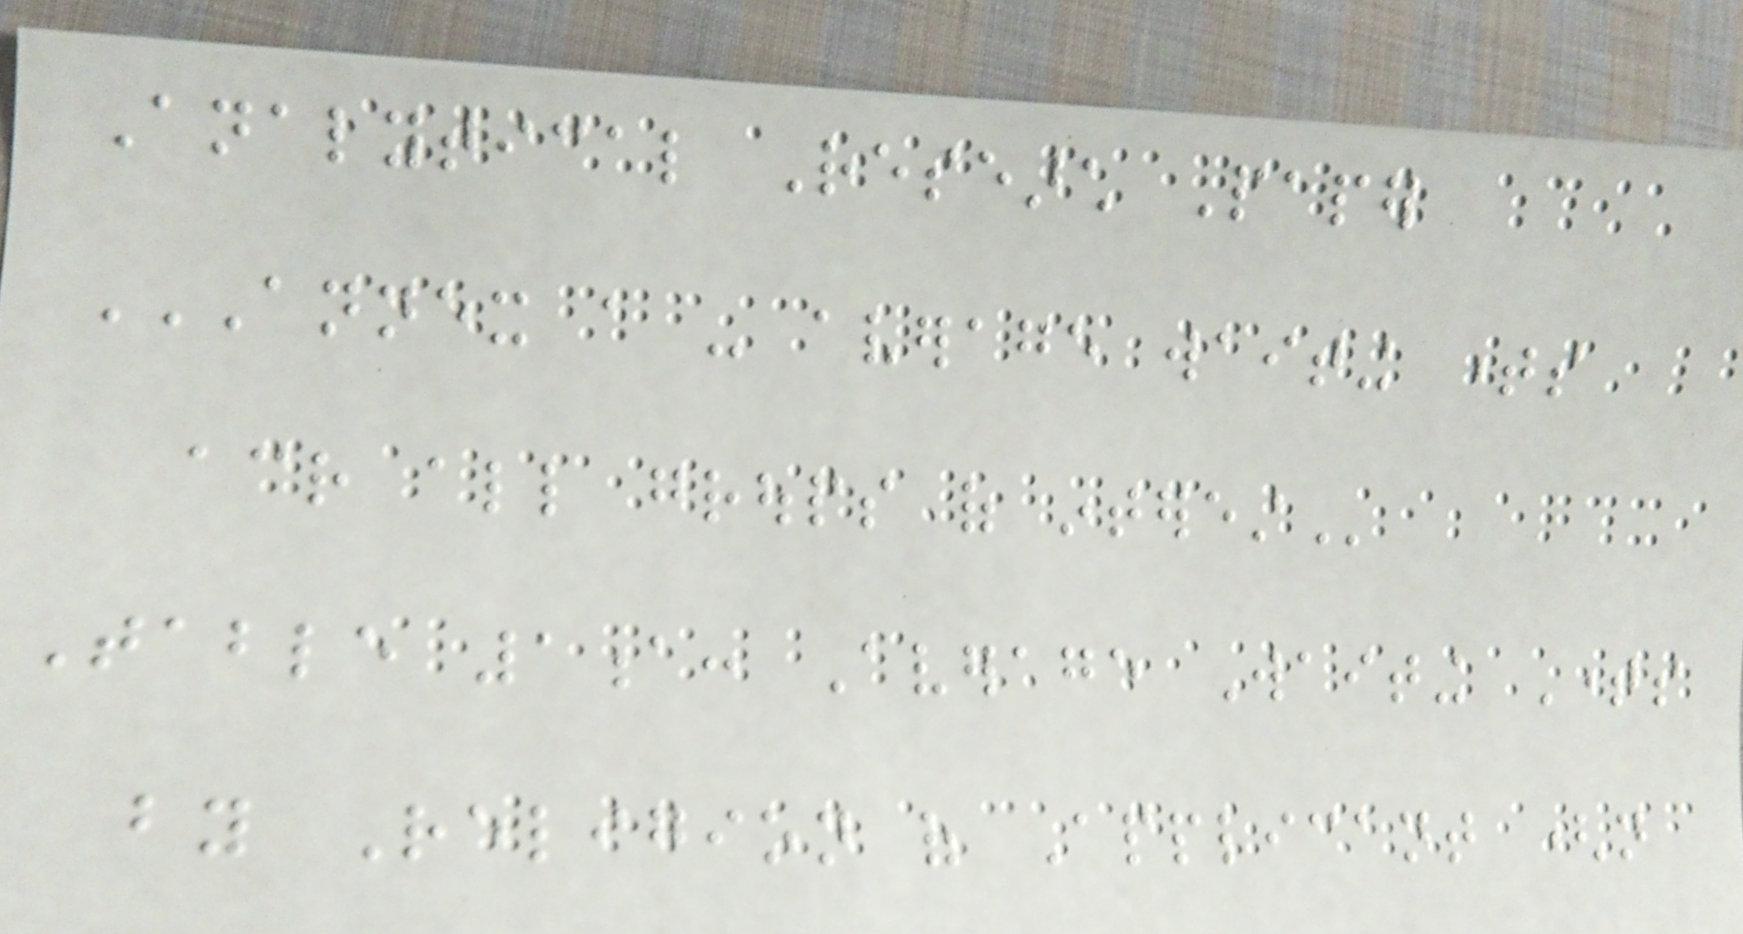Analytical Research Paper
ANNEX A - AVERAGE WAITING TIMES
ACROSS ALL GROUPS OF INTEREST
Table 1a: Average Waiting Times
by Religion of Applicant (not
